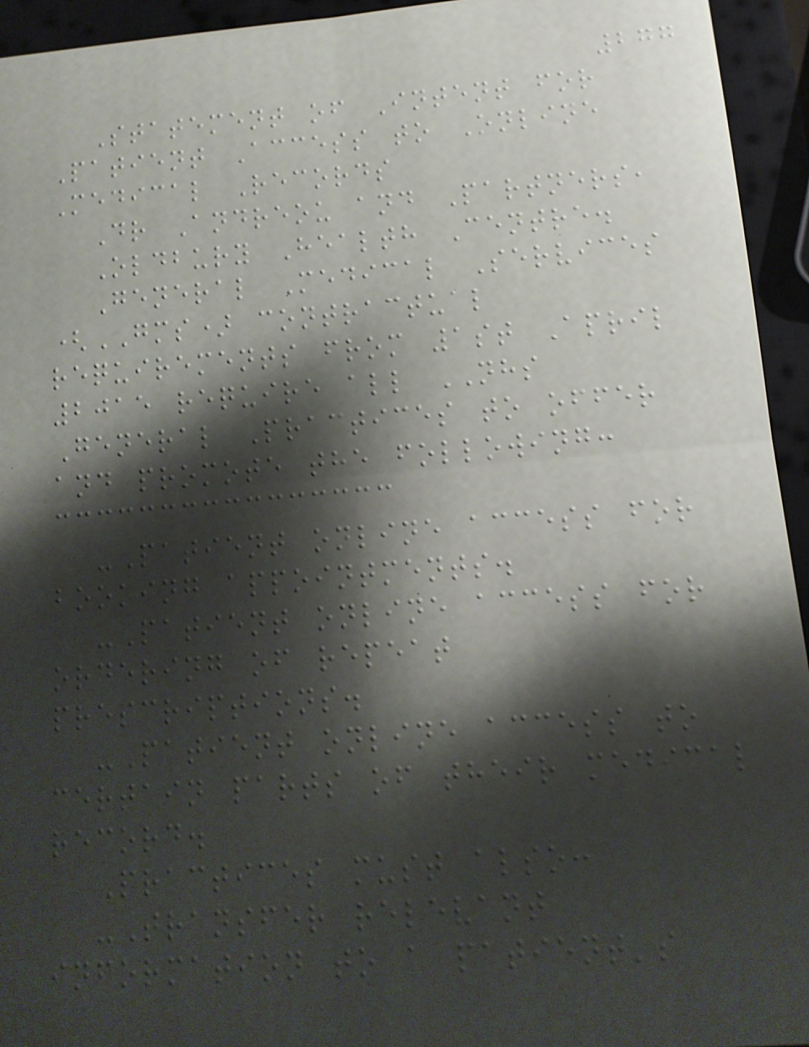277
Statement of Intent for
Patient Access to Online
Medical Records
Dr Andreou and Partners,
Oldbury Health Centre.
General Medical Services
(GMS) contractual
requirements from 1st April
2015 require all NHS
General Practices to offer
and promote the following:
-Patient online access for
booking appointments.
-Patient online access for
ordering of repeat
prescriptions.
-Patient online access to
certain parts of their medical
record.
Practices must also:
-Transfer relevant
information to a patient's
